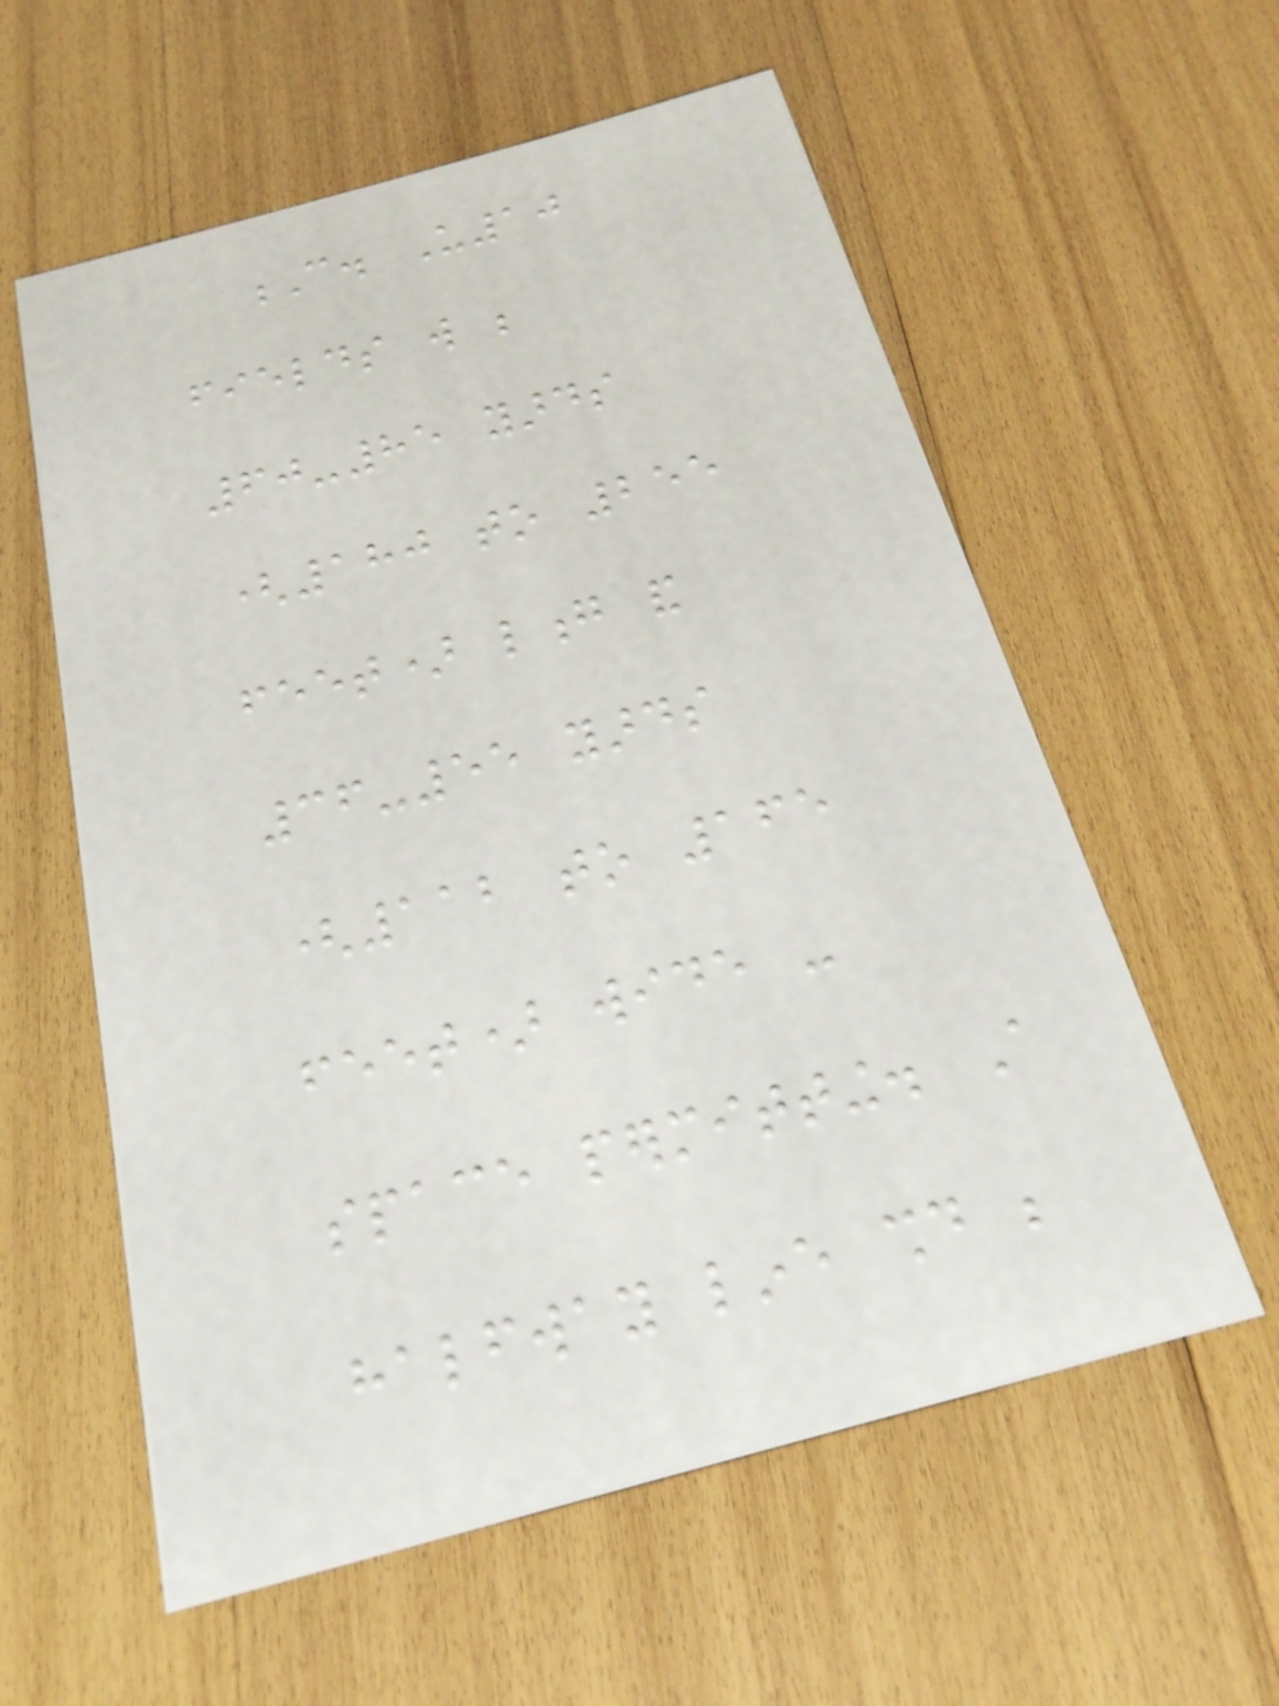C. U10
fields will be
60-85 yards
(180 to 255
feet) long and
36-55 yards
(112 to 165
feet) wide -
space permitting. A
halfway line should be
